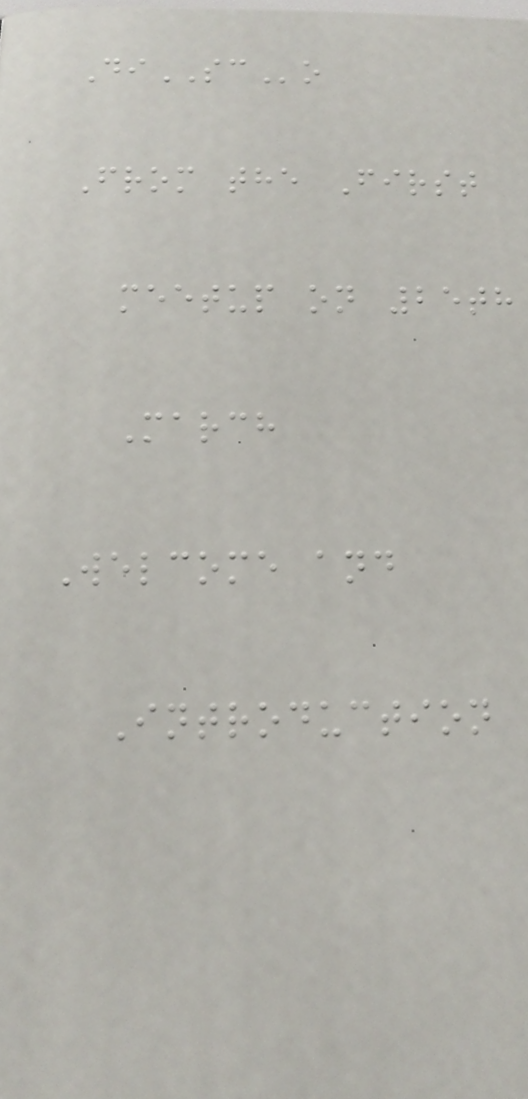DiSCo
From the First
meetup on 25th
March
Welcome and
Introduction
